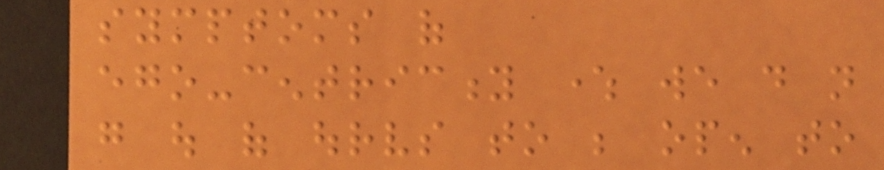symptoms of
ego-centricity where we do not
go out of ourselves to be open to
